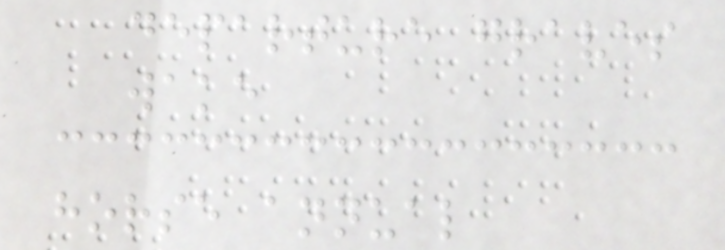departure graves
wake
horse annual
